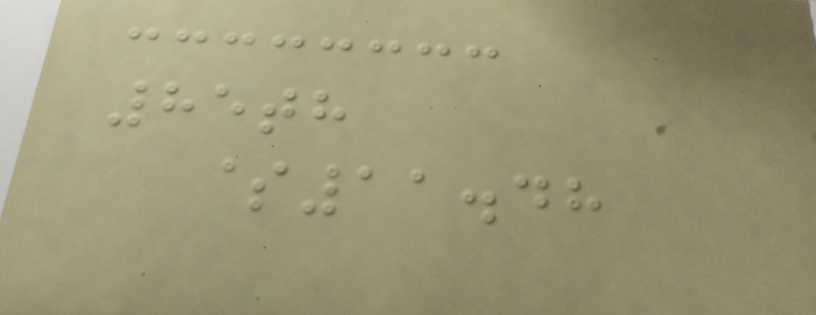85th
$11.48
